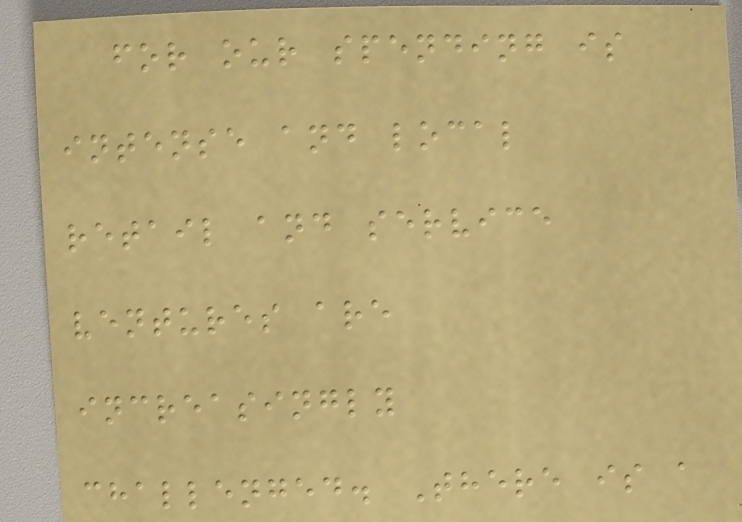for our spending is
intense and local
retail and service
ventures are
increasingly
challenged. There is a
